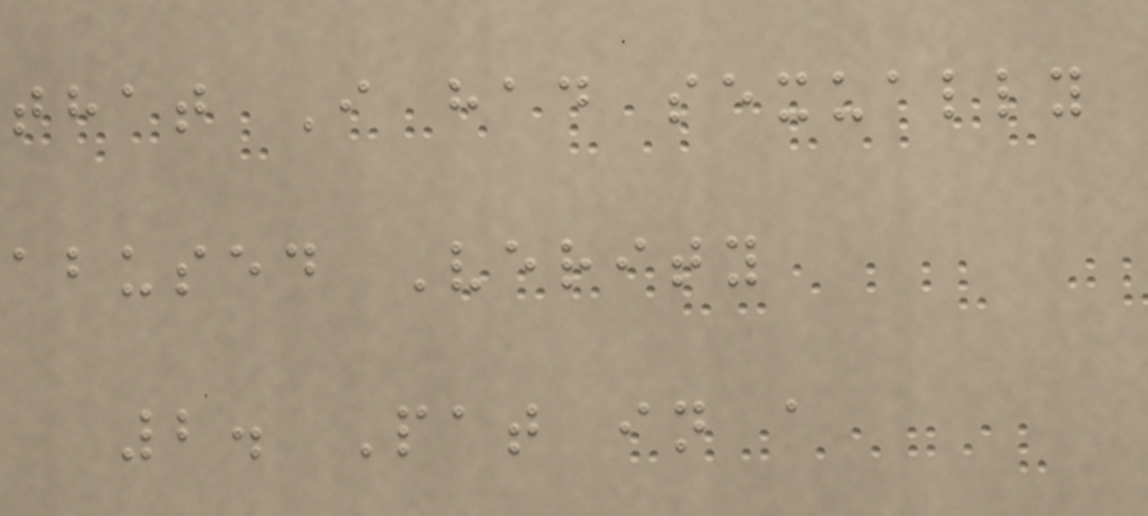that I had sexually
abused Verity
2. Pat in a
